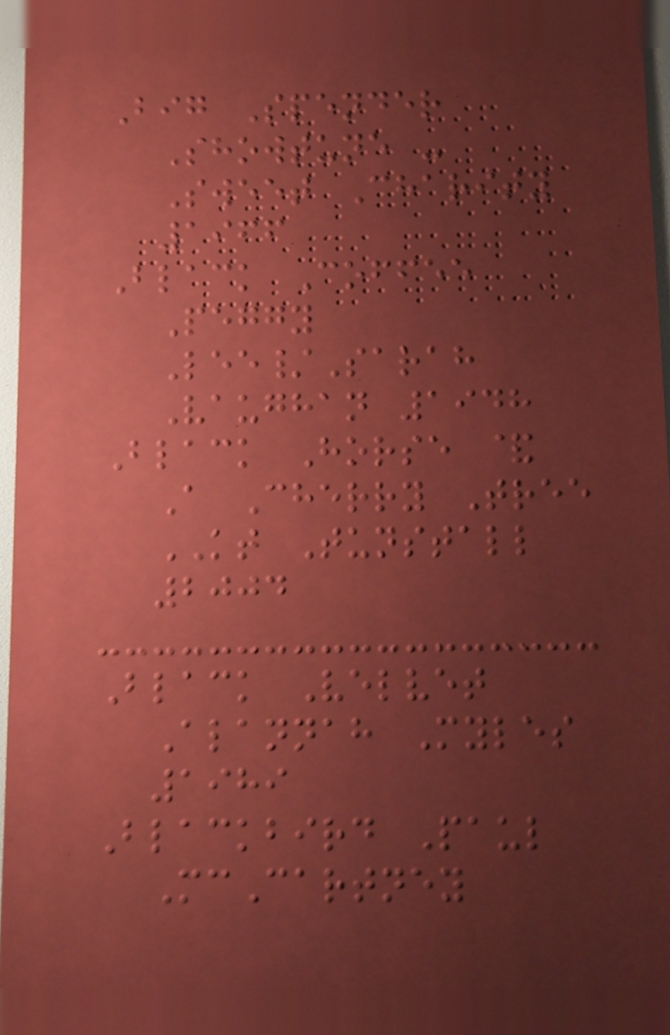Big Spender
Showtune -
Sweet Charity
1966
Black Coffee
Peggy
Lee/Sarah
Vaughan 1948
Black Horse &
A Cherry Tree
KT Tunstall
2004
Black Velvet
Alannah Myles
1989
Blackbird Paul
McCartney
